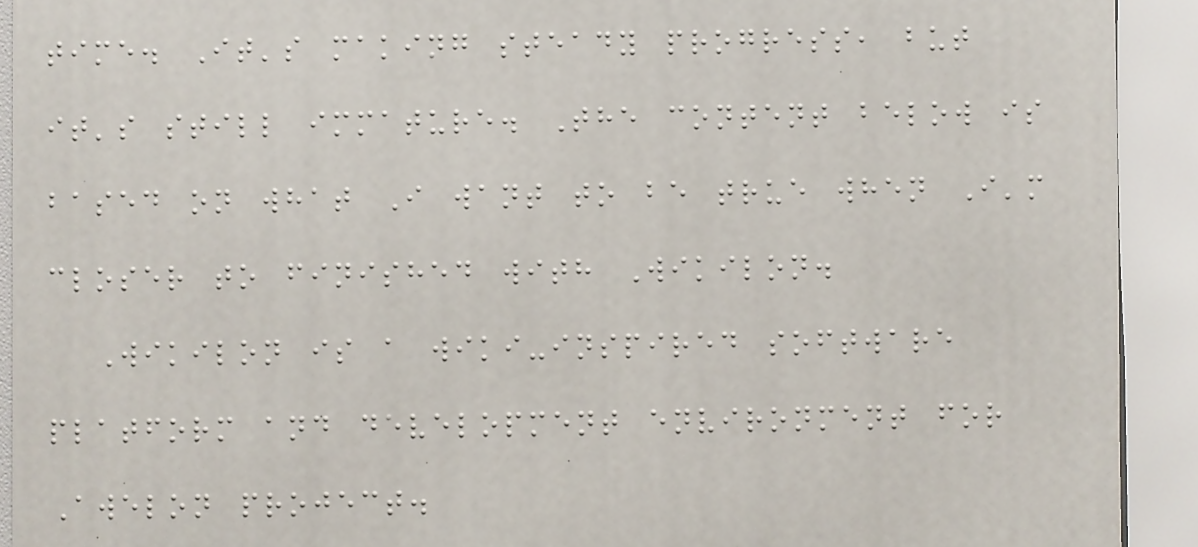time. It's making steady progress, but
it's still immature. The content below is
based on what I want to be true when I'm
closer to finished with Wikilon.
Wikilon is a wiki-inspired software
platform and development environment for
Awelon project.
